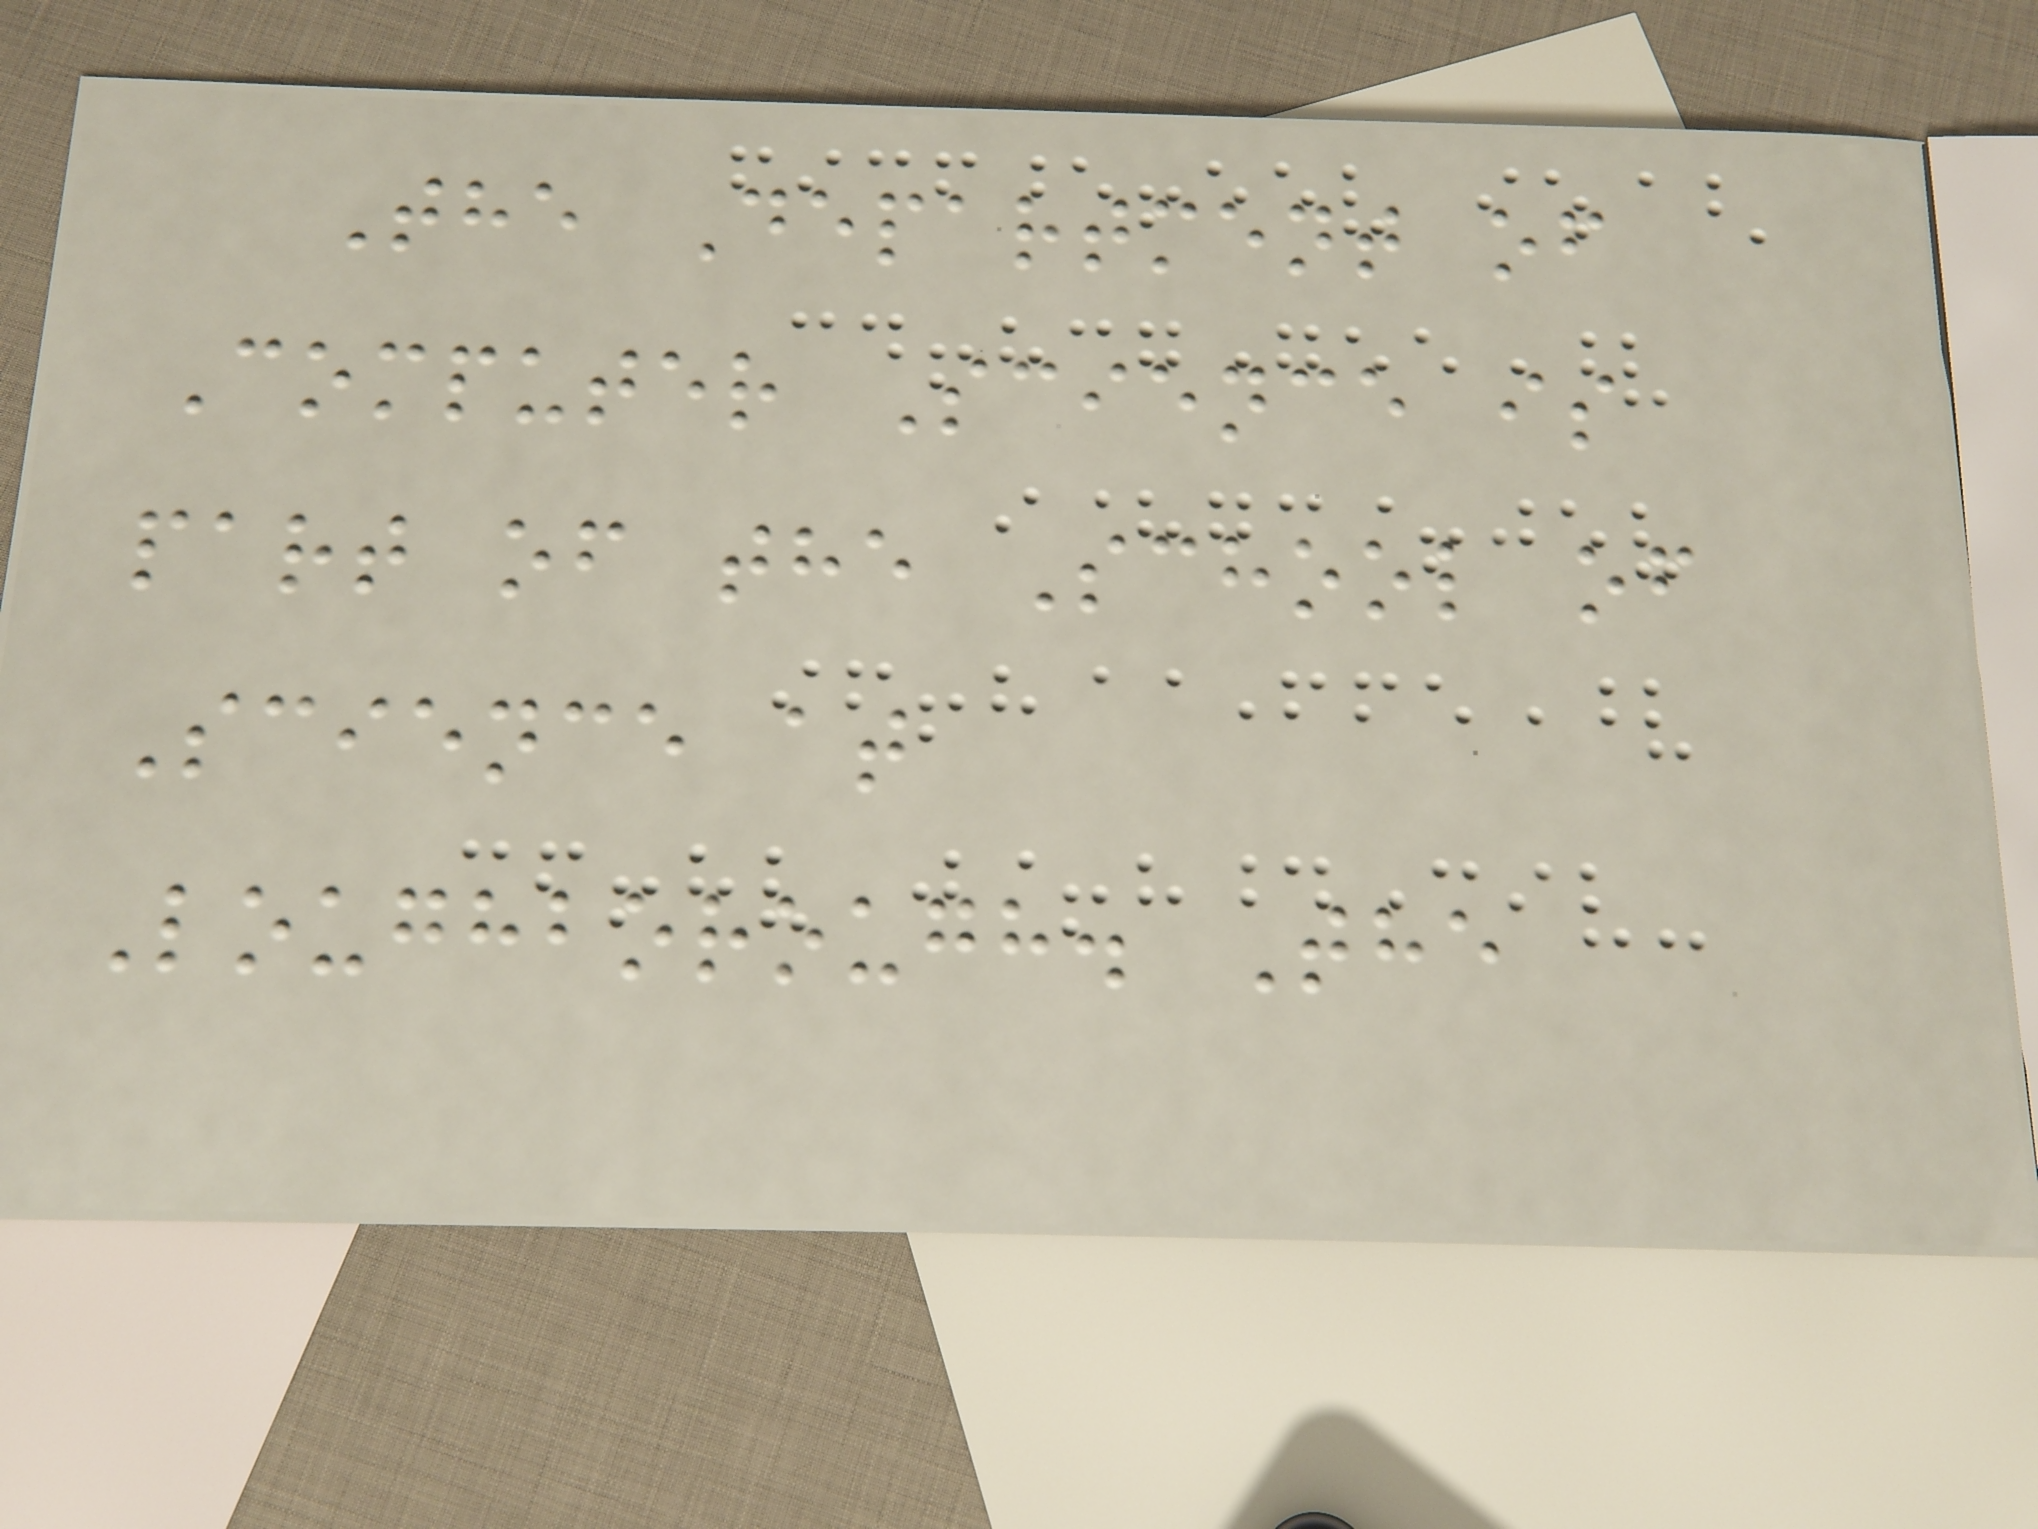The Department of
Computer Science is
part of the School of
Science at
Loughborough. The
